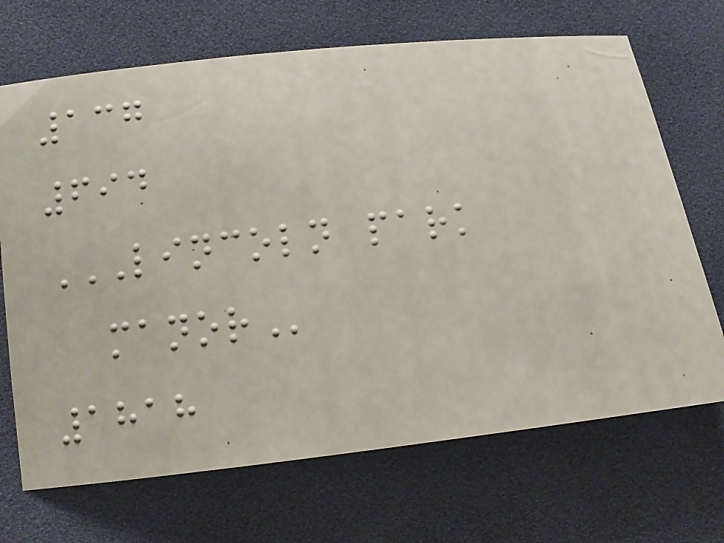137
694
LINCOLN PARK
MANOR
1818
